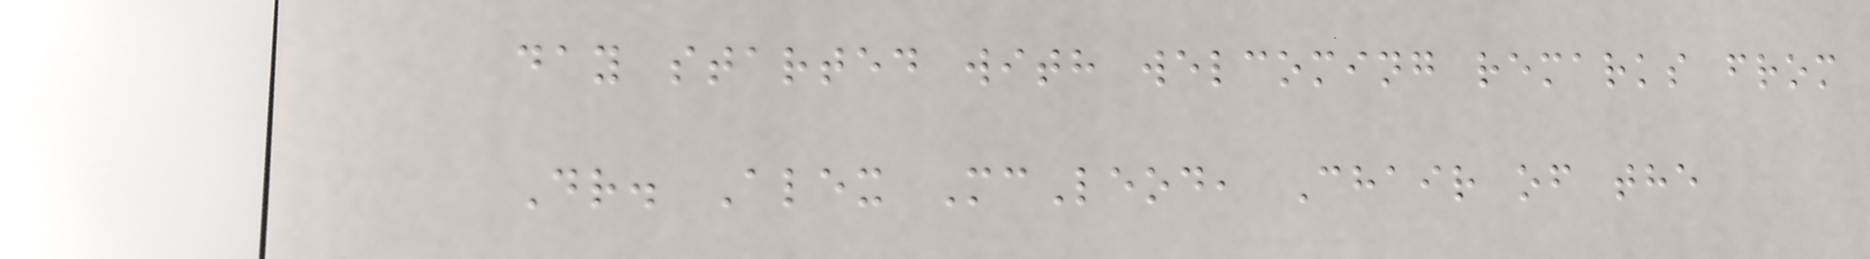day started with welcoming remarks from
Dr. Alex McLeod, Chair of the
